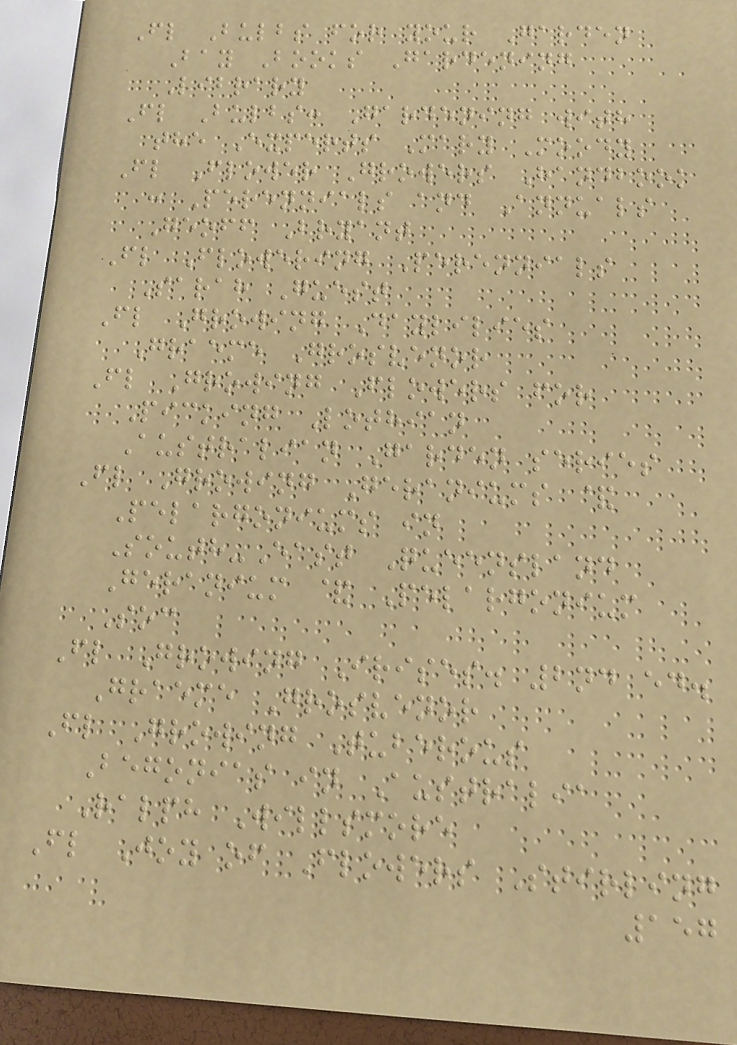Fl Bulbs for your Garden
Bay Books Gardening
Library
Fl Bulbs: Gardening with
the Experts Mary Moody
Fl Flower Growers Handbook
: Perennials and Annuals
Geoff Bryant
Fl Flowering Perennials
Sarah Guest
Fl Growing Daylilies
Graeme Grosvenor
Fl Growing Flowers for
Picking Lothian
Australian Garden series
Fl Growing Geraniums &
Pelargoniums in
South-East Queensland
Geranium & Pelargonium
Soc
Fl Growing Irises. 2nd ed.
Graeme Grosvenor
Fl Growing Tuberous
Begonias in Australia
Ralph Willsmore
Fl Joy of Flowers Stirling
157
